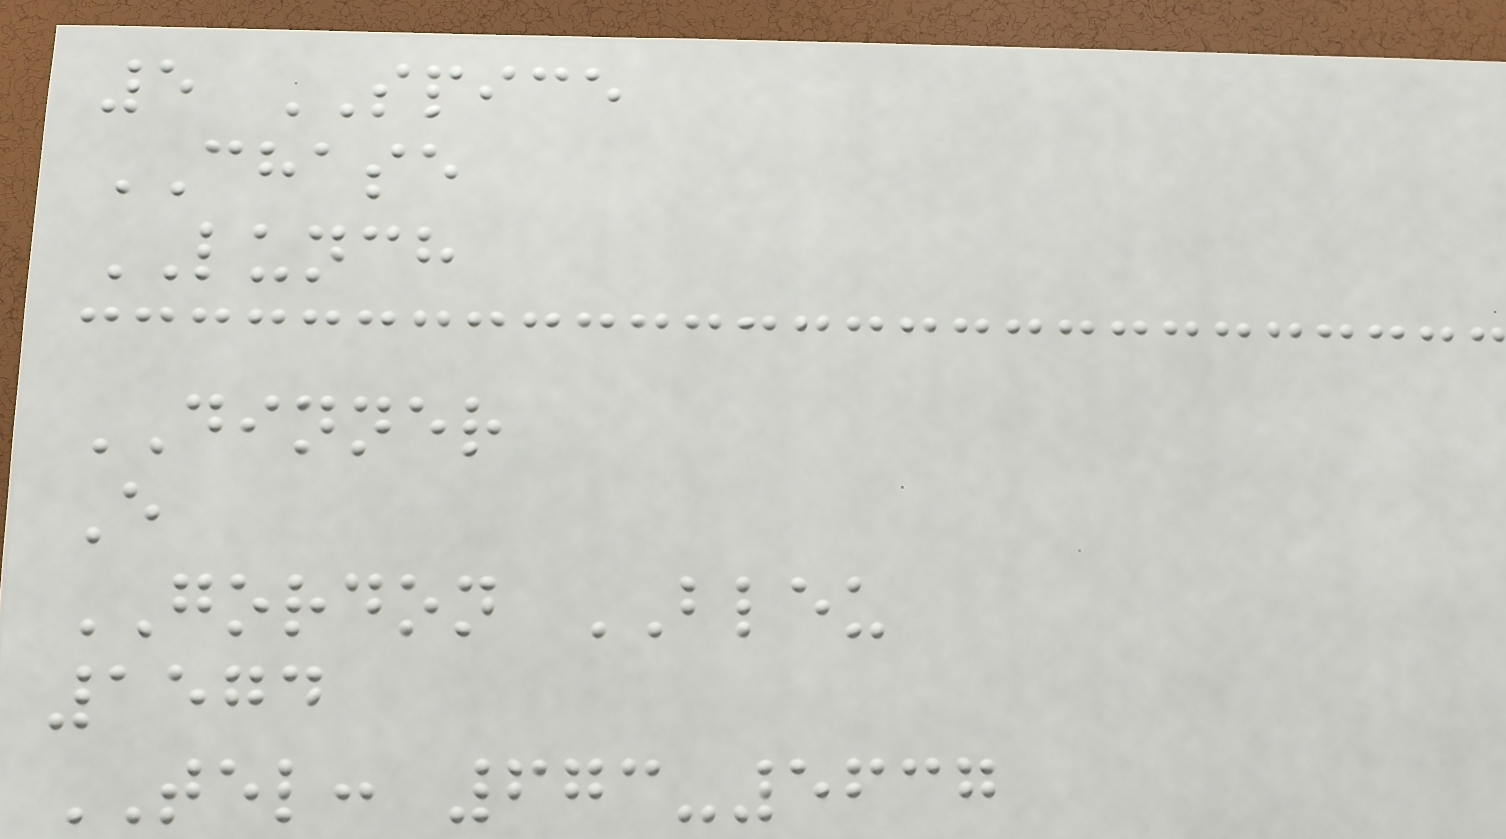5 SPICE
CHASE
LUNCH
DINNER
E
GORDON BLEU
1574
TEL: 673-5637
